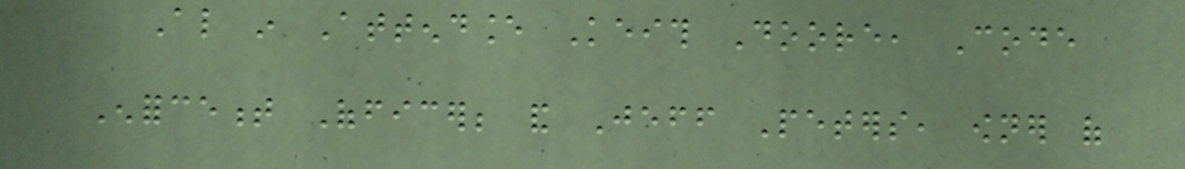Also in Attendance Keith Doore, Code
Enforcement Officer; and Jeff Peters, owner of
